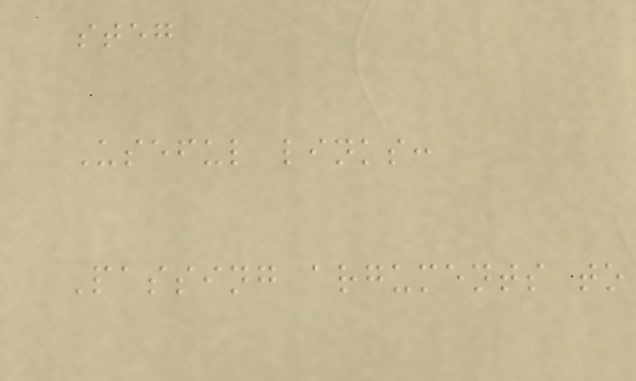steg
Useful links:
Passing arguments to
